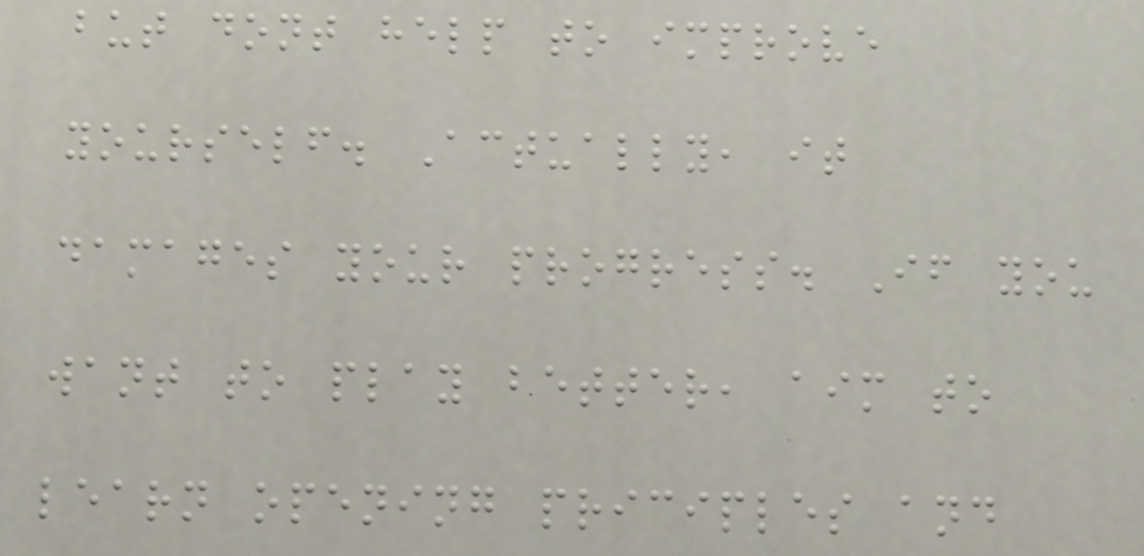but dont help to improve
yourself. Actually, it
damages your progress. If you
want to play better, aim to
learn opening priciples and
